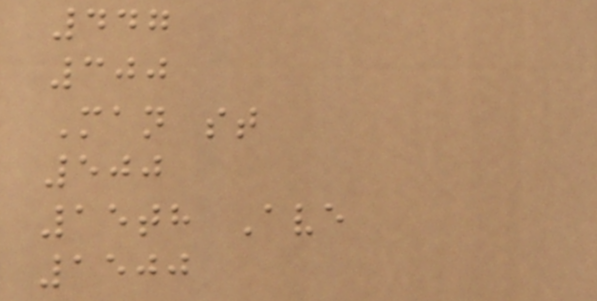447
300
Man st
500
15th Ave
1500
